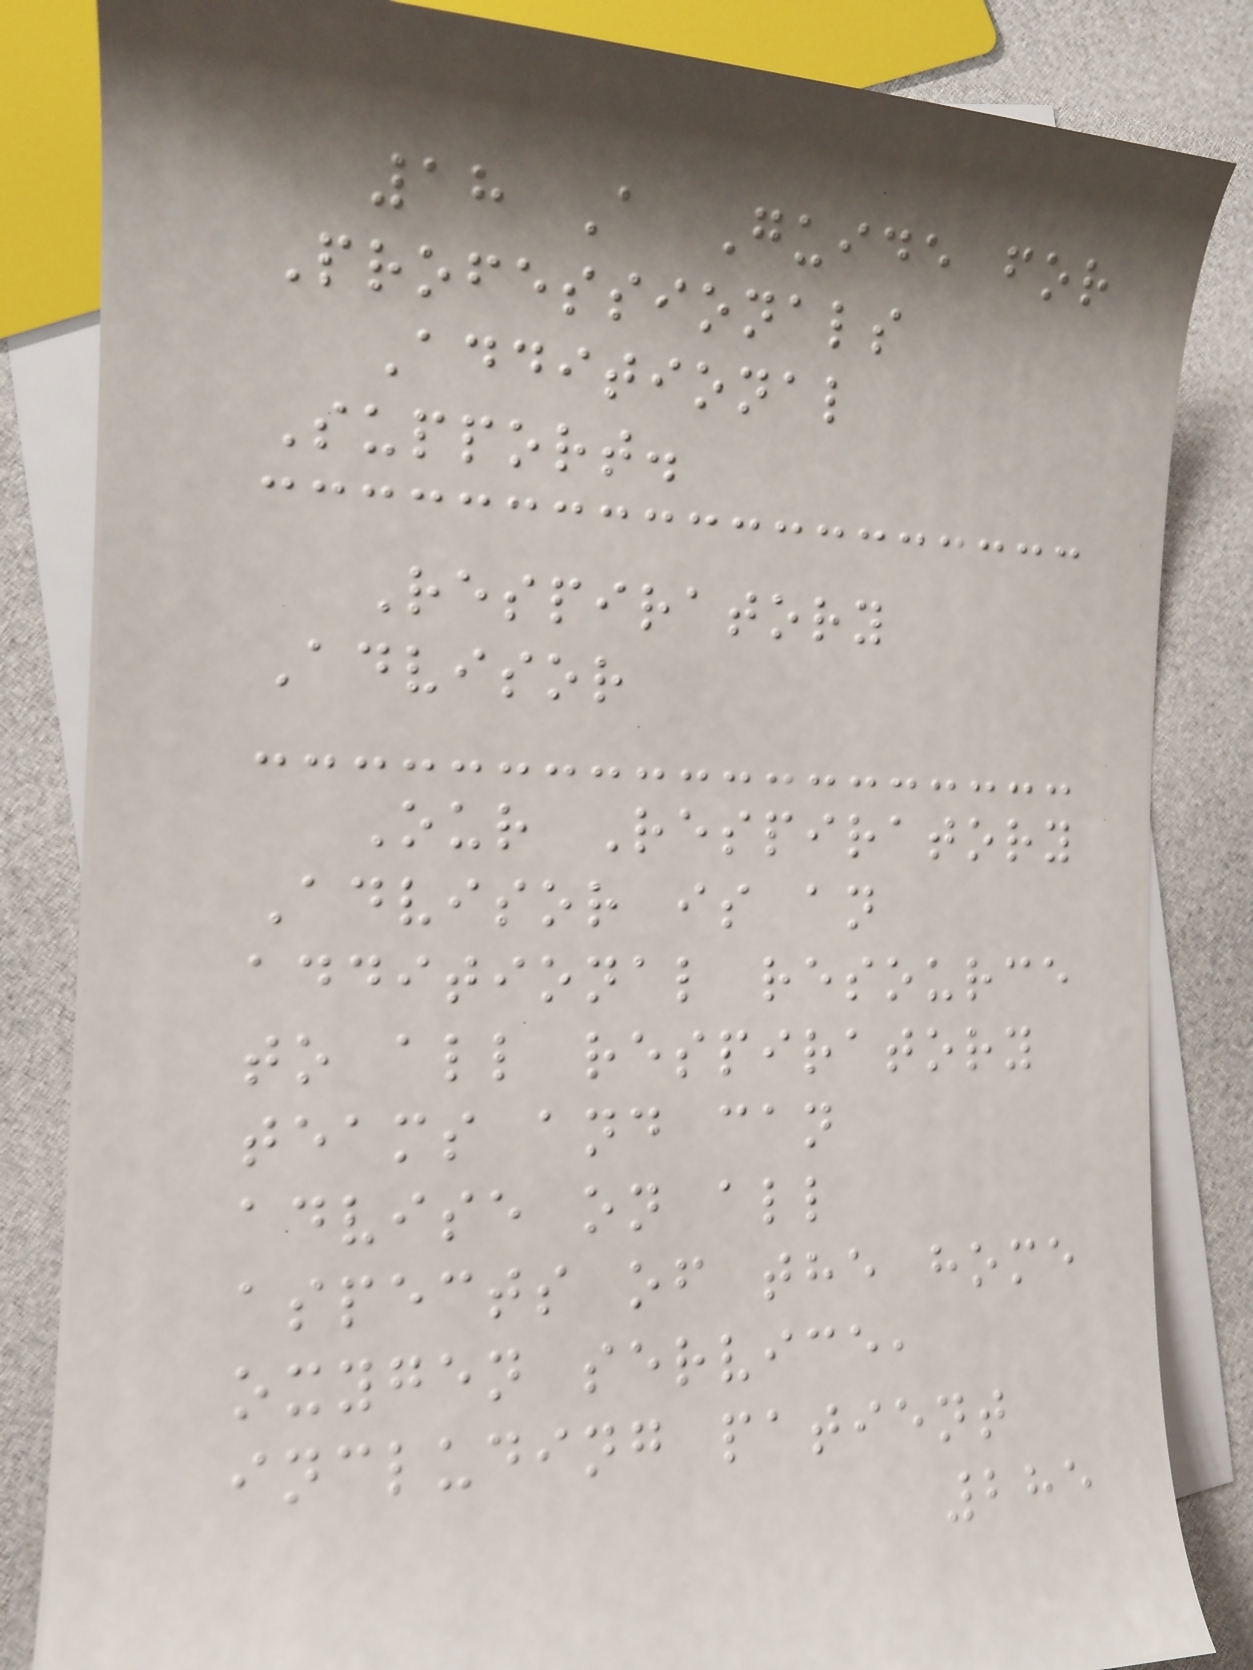18 A Guide for
Professionals
Additional
Support.
Respiratory
Advisor
Our Respiratory
Advisor is an
additional resource
to all respiratory
teams and can
advise on all
aspects of the home
oxygen service,
including patient
285
